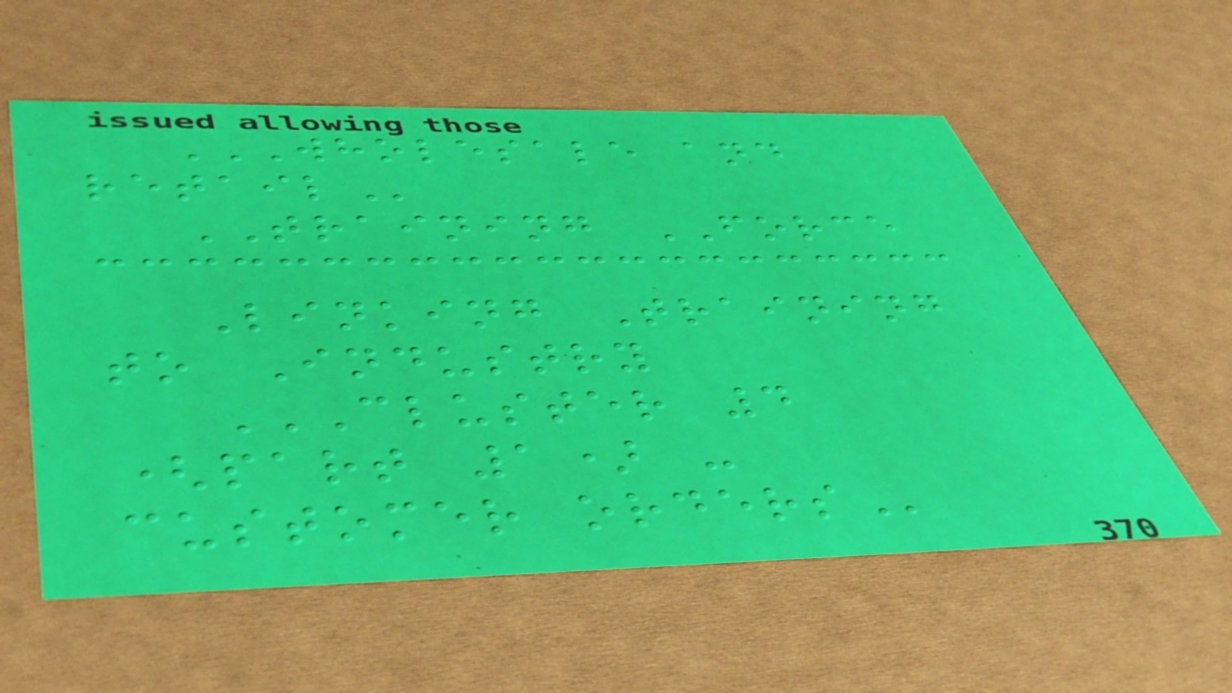WHOLESALE AND
RETAIL
TRAINING FORCE
Linking Training
to Industry
CLUSTER 4
(PART 1) -
CUSTOMER ORDERS
